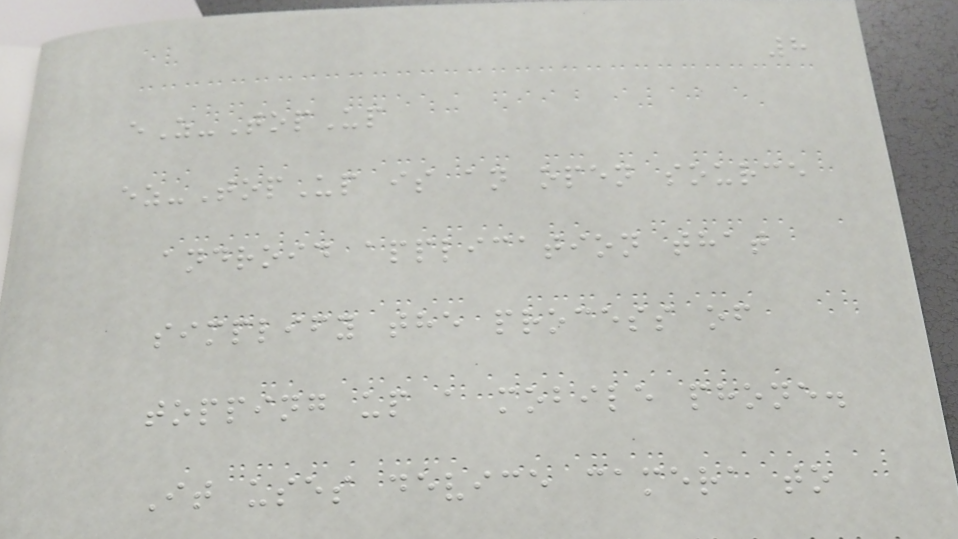8
eZ-TopUp
ez-TopUp is an open source
android application that
simplify the process of
topping up a mobile phone.
It uses device camera to
